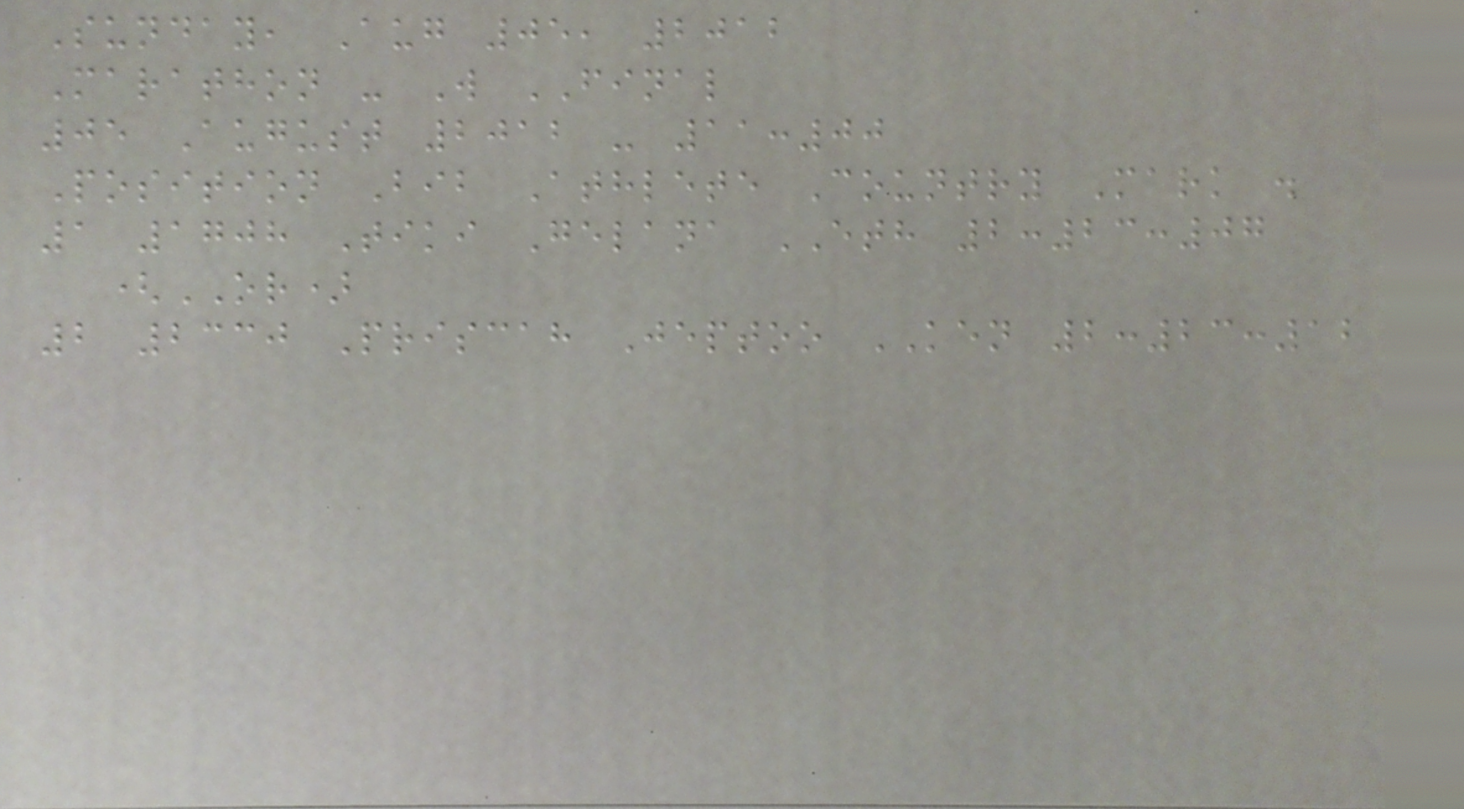Sunday, Aug 05, 2012
Marathon - W FINAL
05 August 2012 - 11:00
Position Bib Athlete Country Mark .
1 1708 Tiki Gelana ETH 2:23:07
(OR)
2 2330 Priscah Jeptoo KEN 2:23:12
